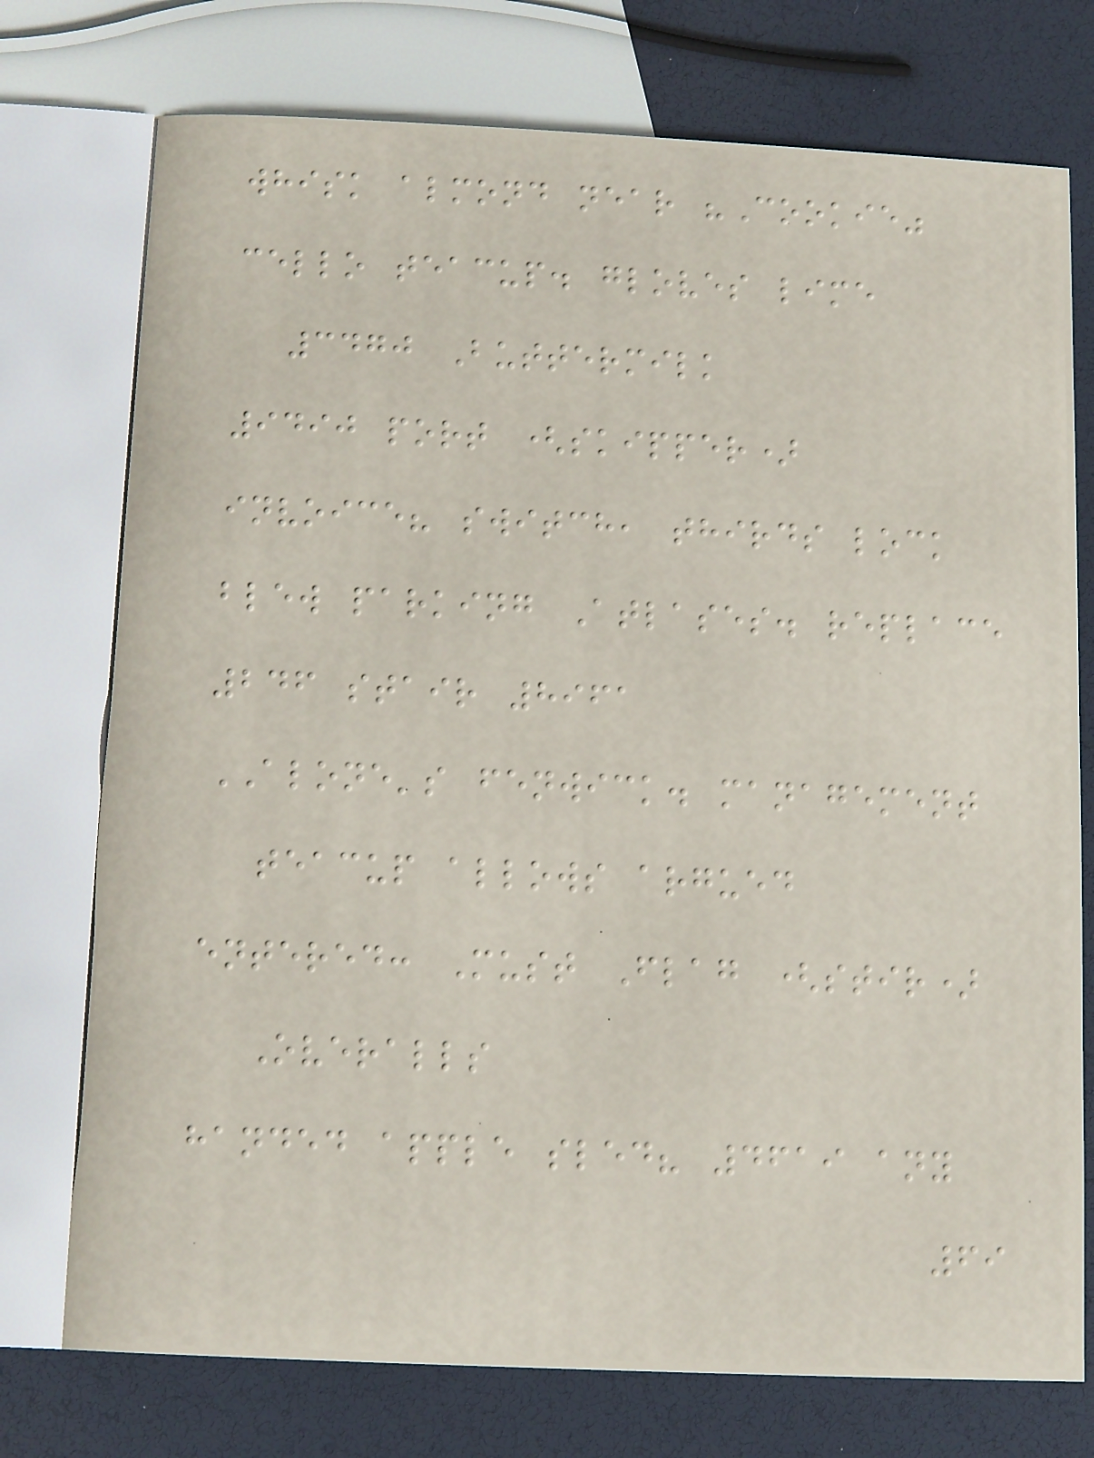whisk almond near "Cookie"
cello teacup. gloves lime
3470 Buttermilk
9490 port (skipper)
invoice? switch, thirds lock
blew parking Atlases. replace
246 stair 8961
ALONE's fenwick. management
teacup allows argued
entered: Must Flag (stir)
Overalls
handed apple sled? 4619 any
69
